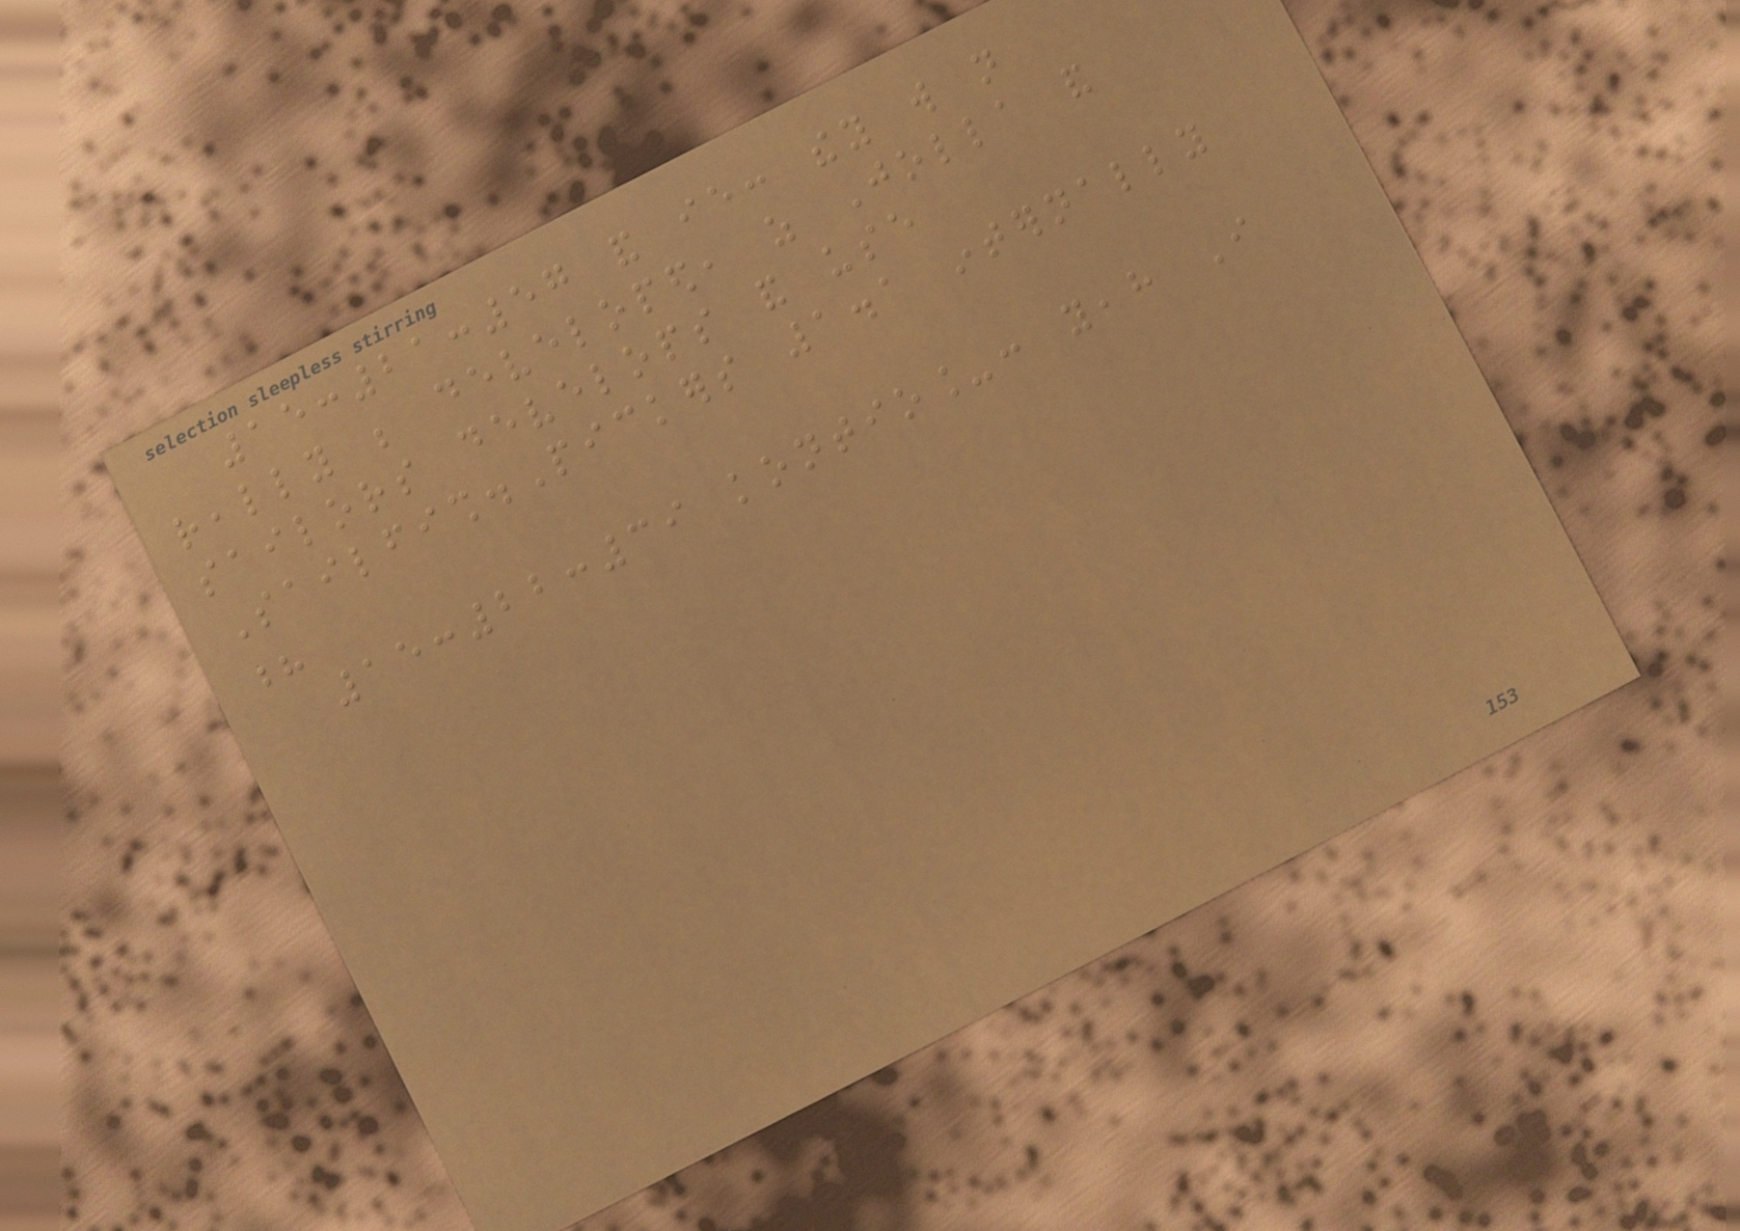15:21:57 and ie: they will not
really be developed, as Jolla and
sailors develops and use
Sailfish.Pickers 1.1 internally
?
15:22:39 kontio_: yeah I
